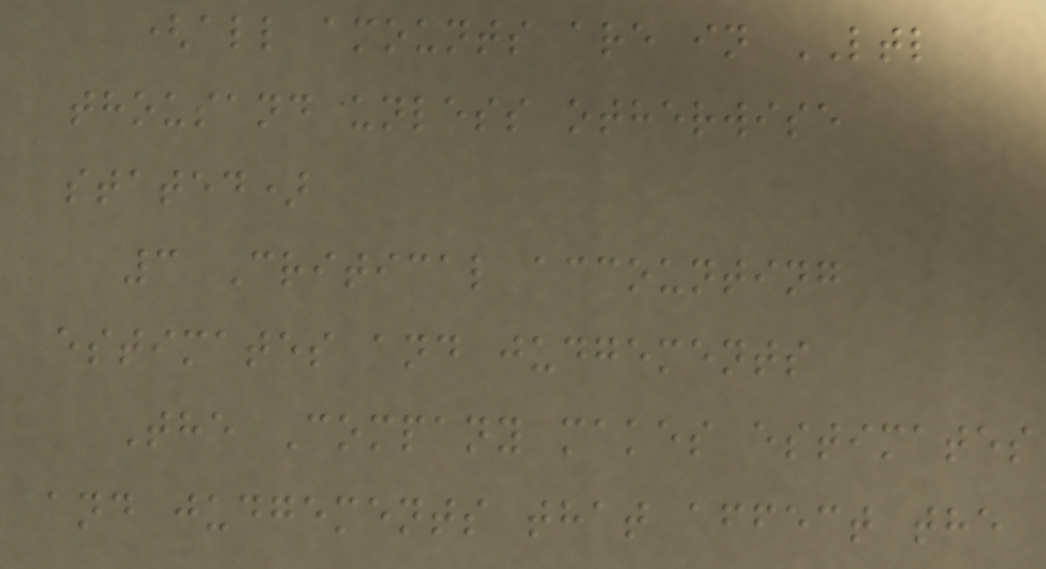(all amounts are in LTL
thousand unless otherwise
stated)
3 Critical accounting
estimates and judgements
The Company makes estimates
and judgements that affect the
